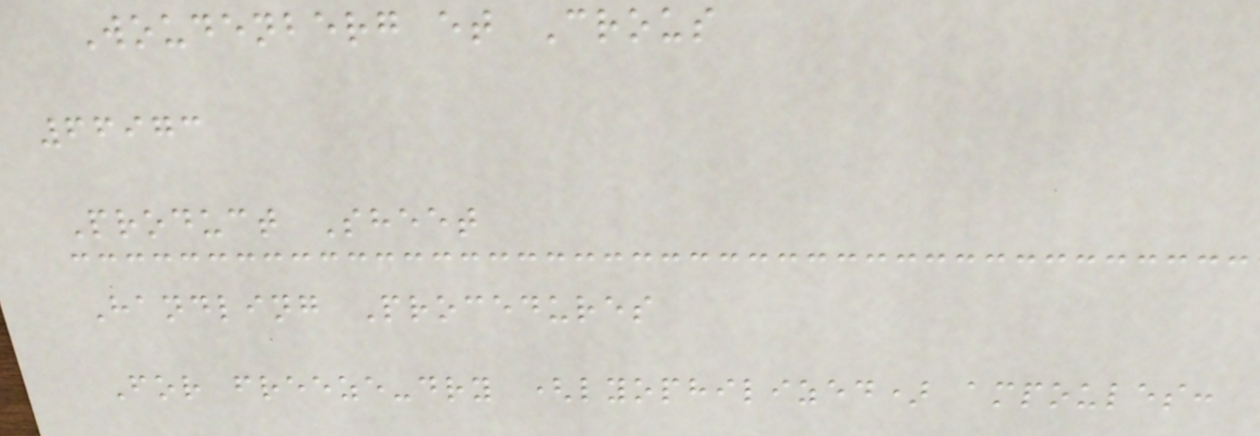Woudenberg et Crous
66973
Product Sheet
Handling Procedures
For freeze-dry (lyophilized) ampoules:
